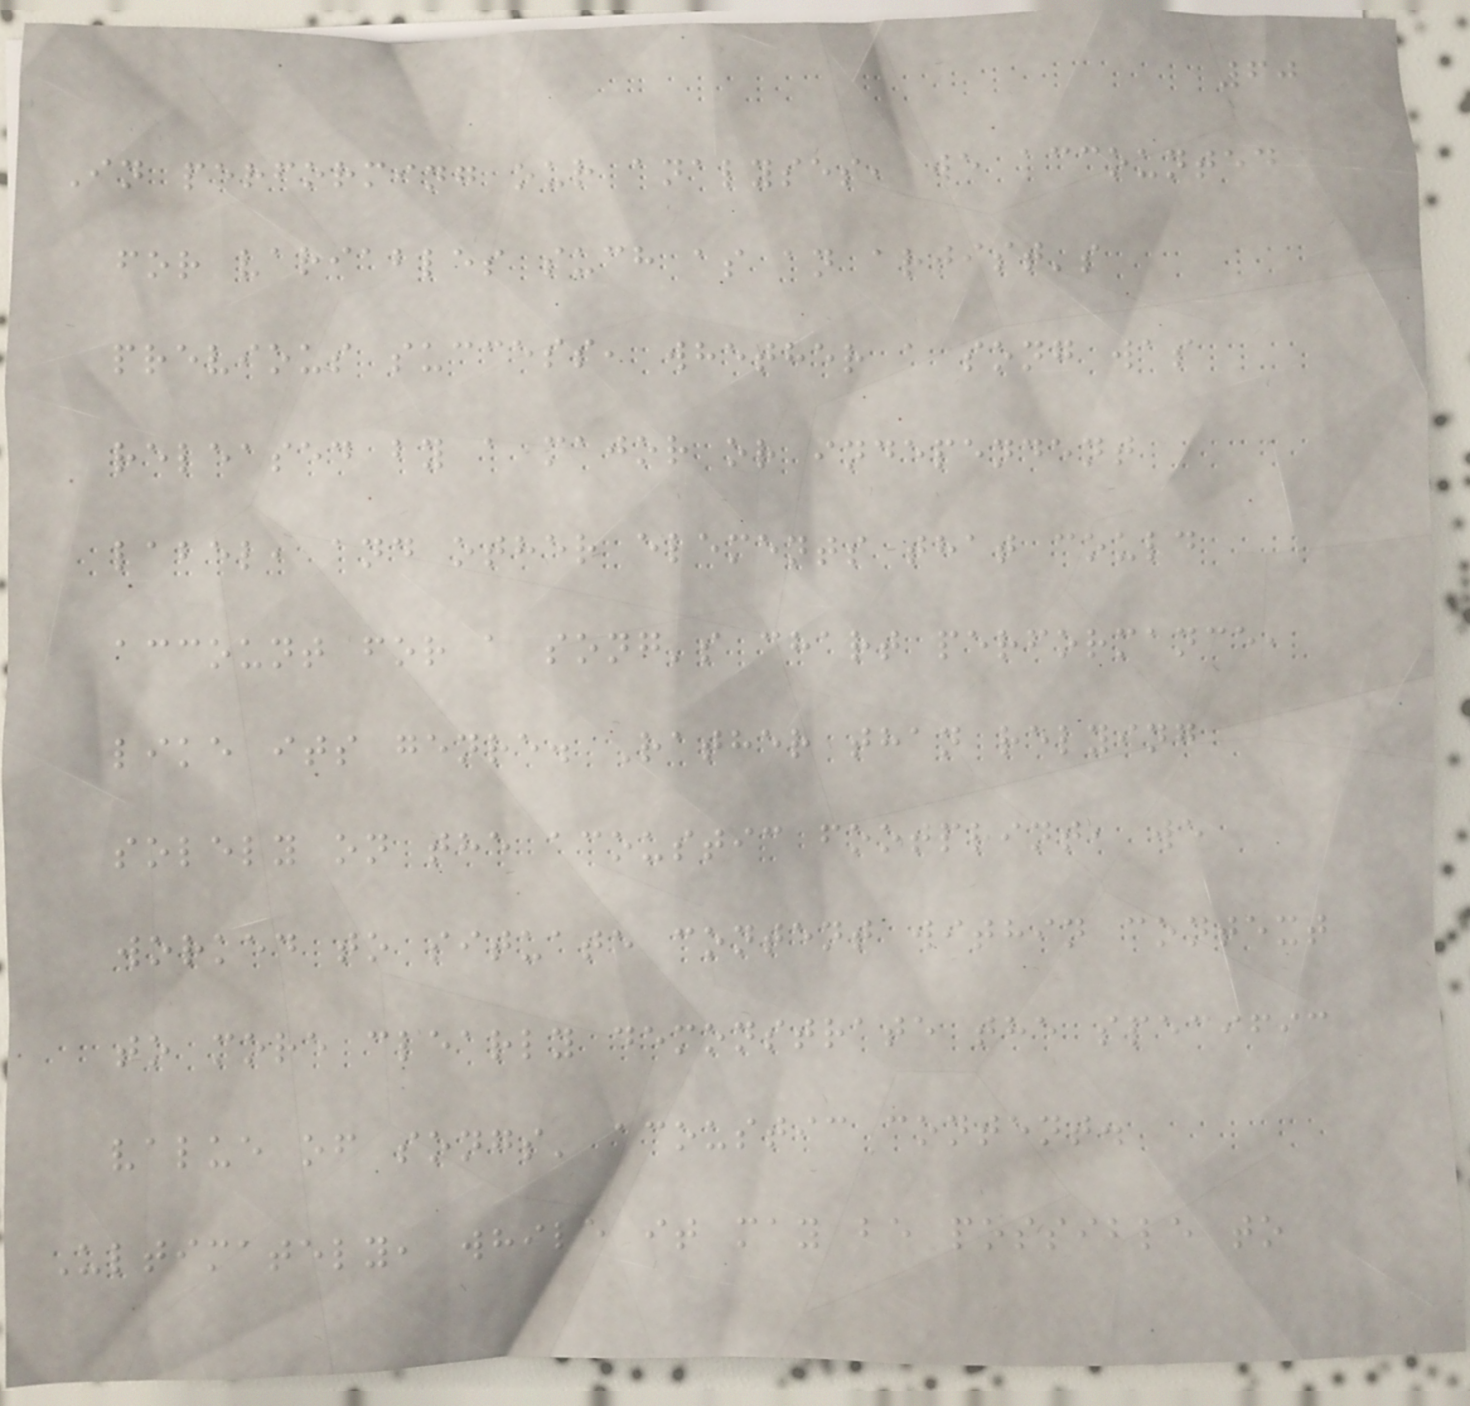60
In performing our analyses, we accounted
for variables such as an artist's
previous success, whether a song was
released by a major or independent
label, and other elements that could
account for a song's chart performance,
like its genre. Rather than relying
solely on the acoustic footprint, we
worked to situate content within context
to more clearly demonstrate the specific
value of songs' acoustic content.
Ultimately, while it may be possible to
